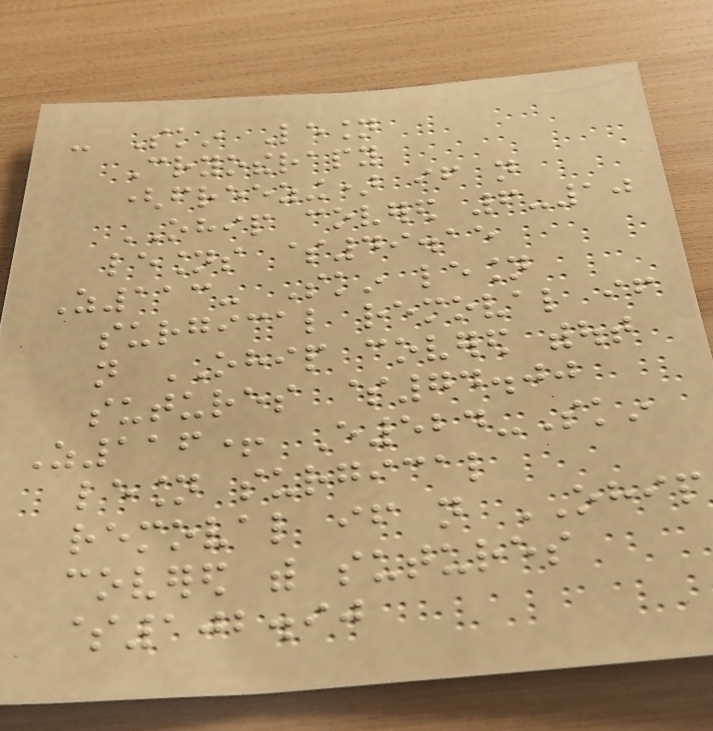- Skin Lesion
Cryotherapy
(freezing) if not
OHIP covered 6-10
lesions $49.15
Z113- Skin lesion
surgical removal if
not OHIP covered without
sutures $74.00
Z116+ E524-Skin
lesion surgical
removal if not OHIP
covered with sutures
$102.90
